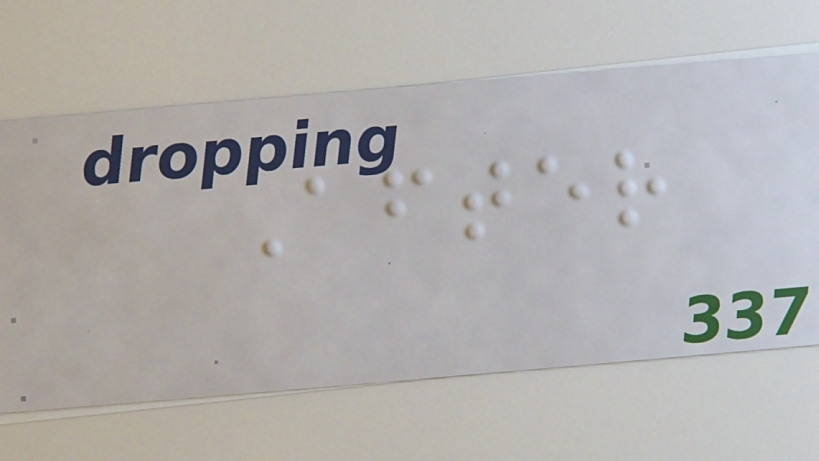After
